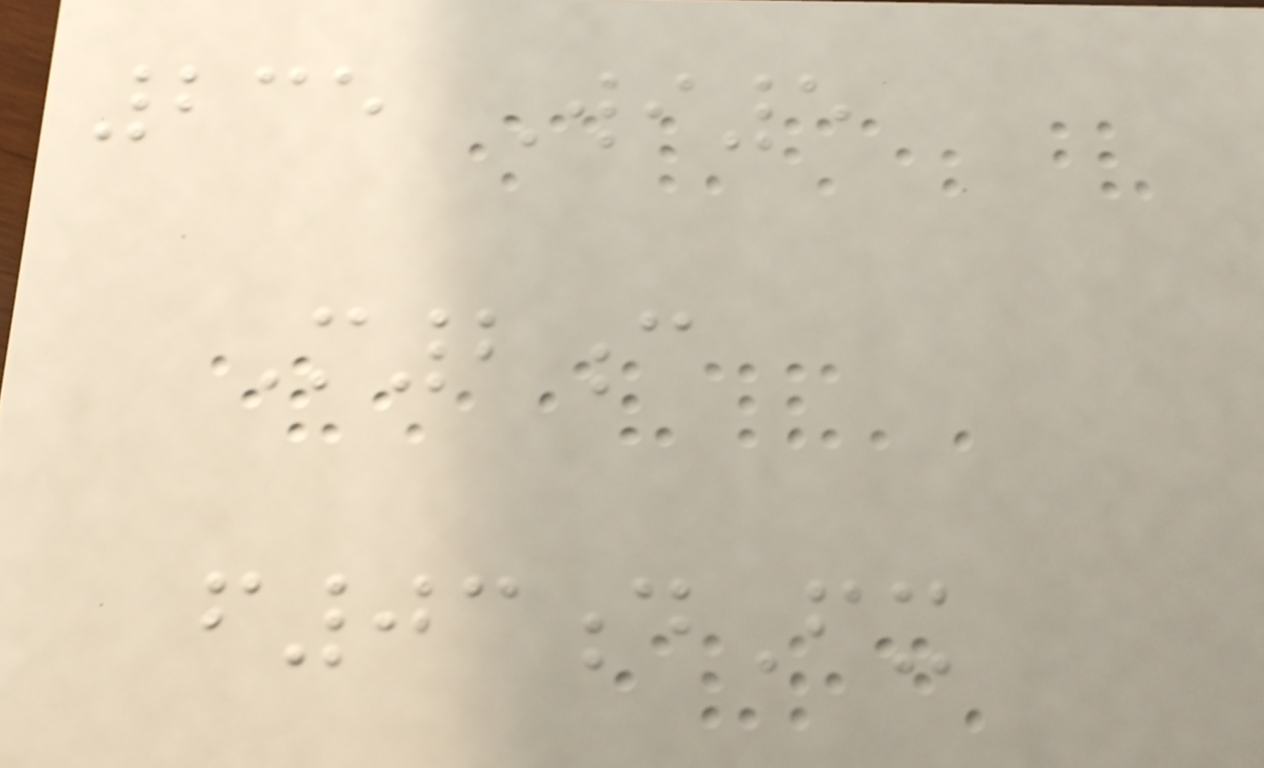235 Wi5
M2c
f03dFx
